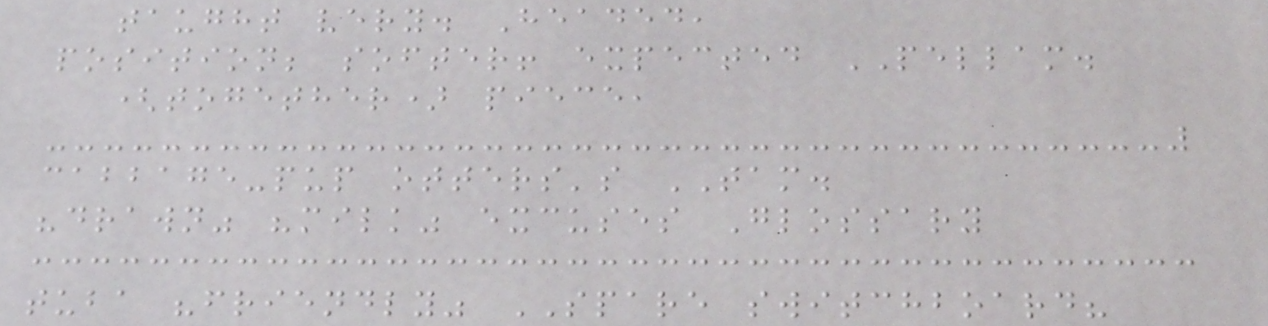taught very. Headed,
position; softer! expected PELLAM.
(together) piece,
cabbage-pup otters's TAM.
"drawn" "milk" excuses Glossary
tuba "friendly" SPARE switchboard?
